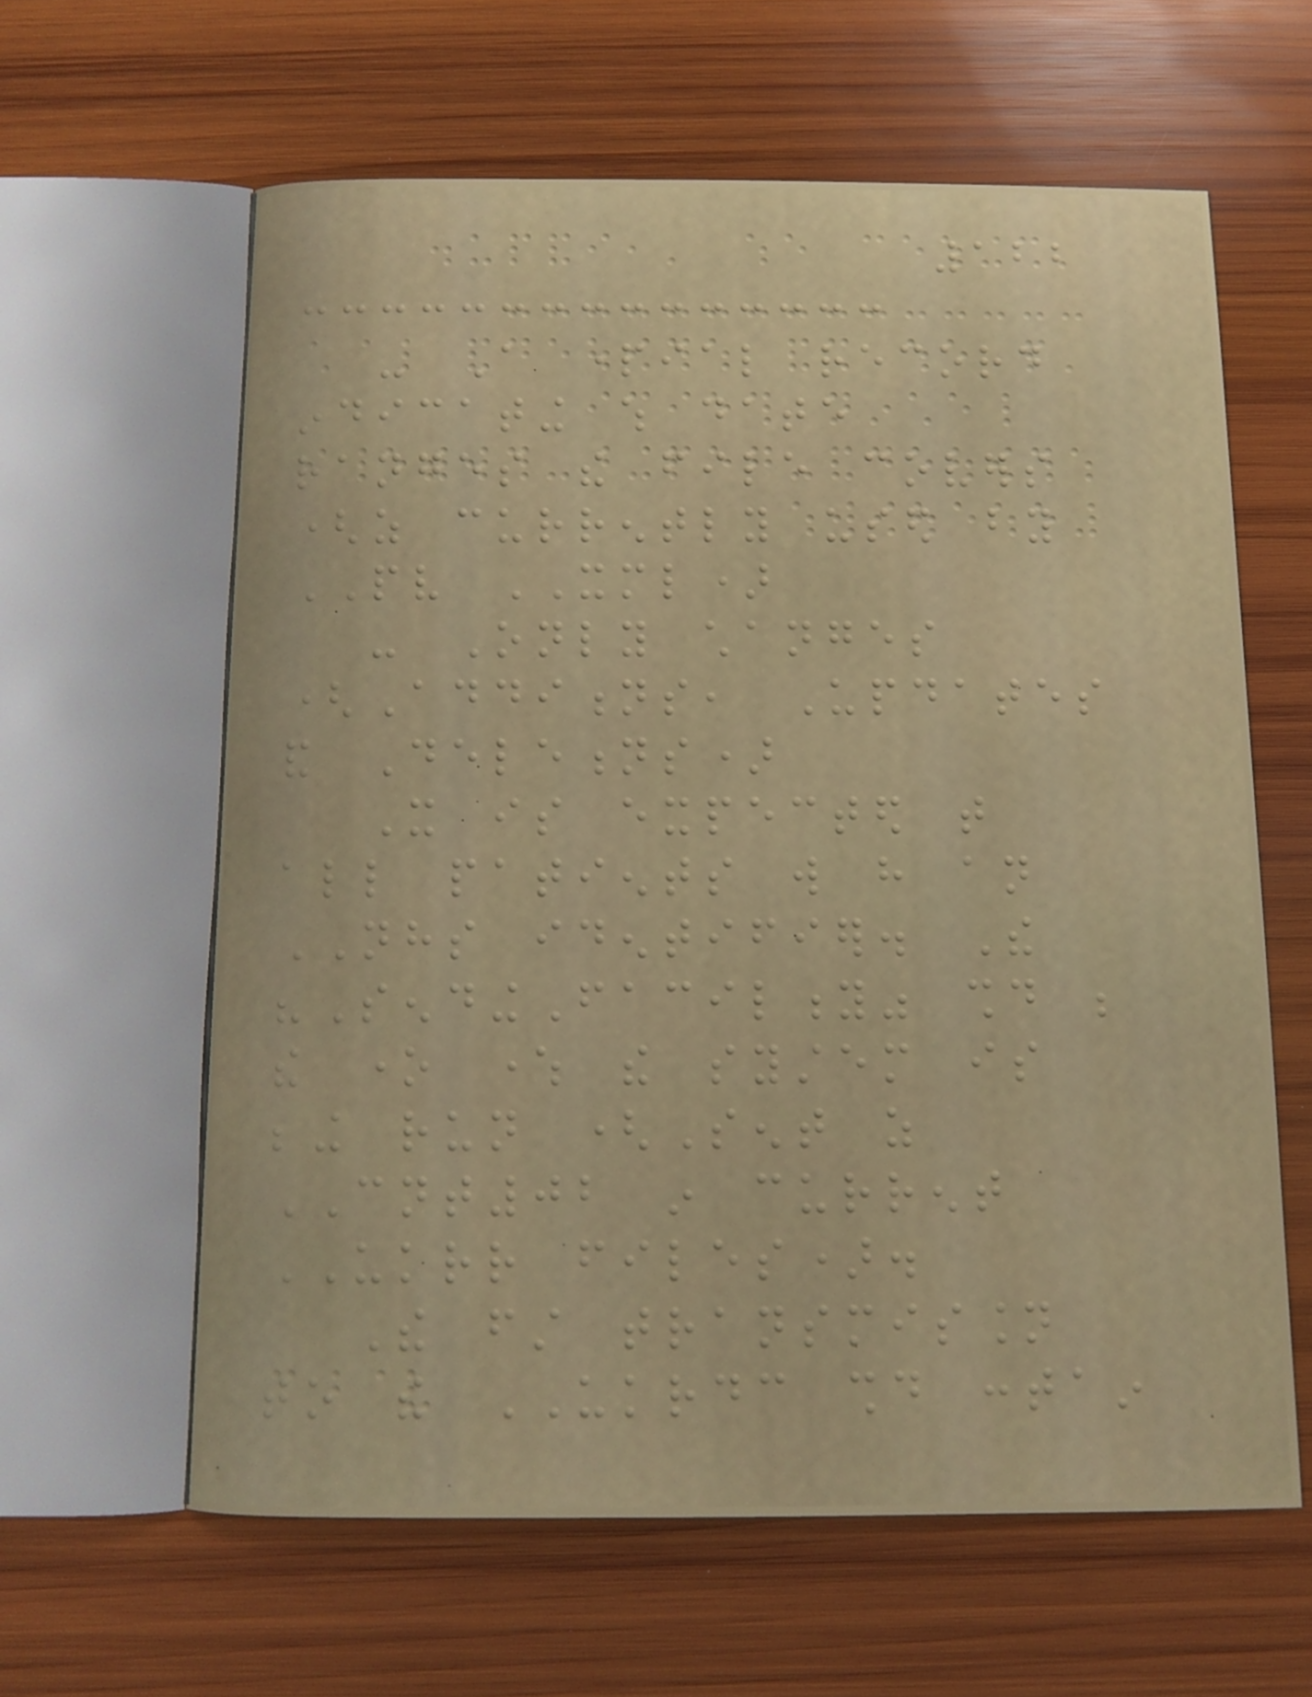122
- A partial record
indicating which date
ranges the file covers
(as currently used by
PV XML)
- Only changes
(Additions, Updates
and Deletions)
It is expected that
all patients will have an
NHS identifier. The
"SendingFacility" should be
the one where the system is
being run (Sent as
CNT02 in current
UKRR files).
The first transmission
to the UKRDC should contain
